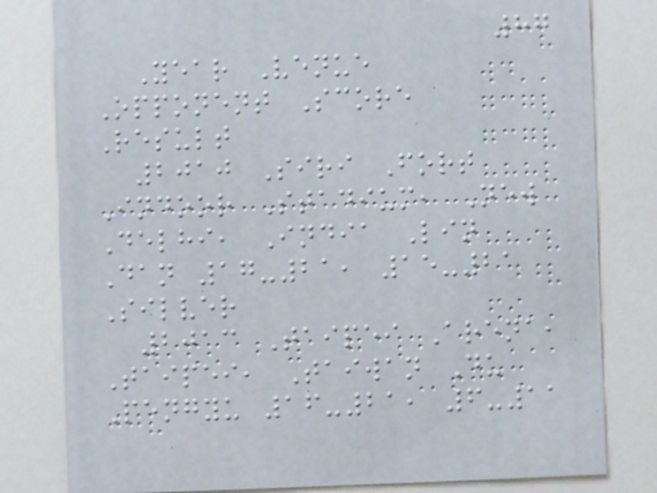87
Year Venue
Opponent Score
Result
2010 Siri Fort
Indoor Stadium, New
Delhi, India Lin
Dan 17-21, 15-21
Silver
2013 Taipei Arena,
Taipei, Taiwan Du
Pengyu 16-21, 6-11
